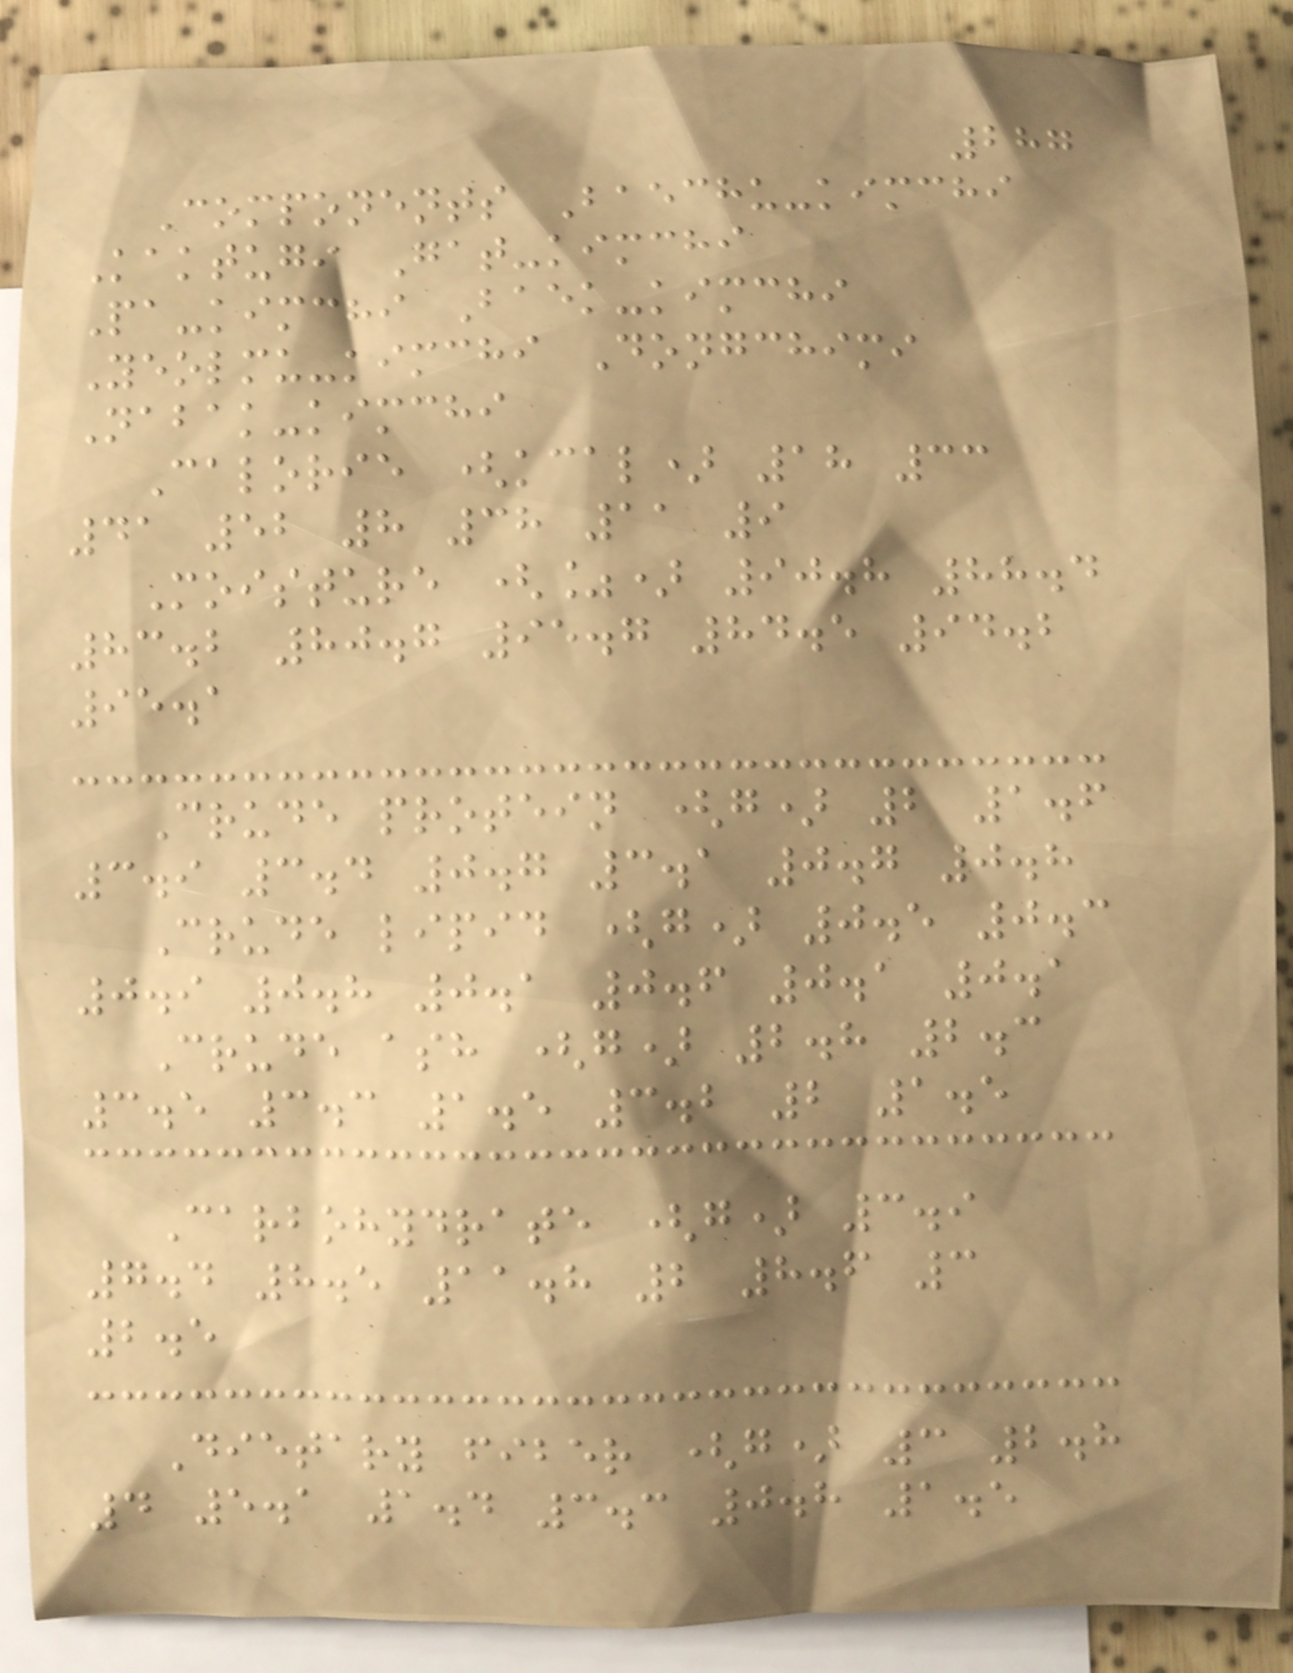287
Components Baechu-kimchi
Kaktugi Gat-kimchi
Pa-kimchi Baek-kimchi
Yeolmu-kimchi Dongchimi
Nabak-kimchi
Calorie (kcal) 18 33
41 52 8 38 11 9
Moisture (%) 90.8 88.4
83.2 80.7 95.7 84.5 94.2
95.1
Crude protein (g) 2 1.6
3.9 3.4 0.7 3.1 0.7 0.8
Crude lipid (g) 0.5 0.3
0.9 0.8 0.1 0.6 0.1 0.1
Crude ash (g) 2.8 2.3
3.5 3.3 1.5 3.2 2 1.5
Carbohydrate (g) 3.9
7.4 8.5 11.8 2 8.6 3
2.5
Dietary fiber (g) 3 2.8
4 5.1 1.4 3.3 0.8 1.5
